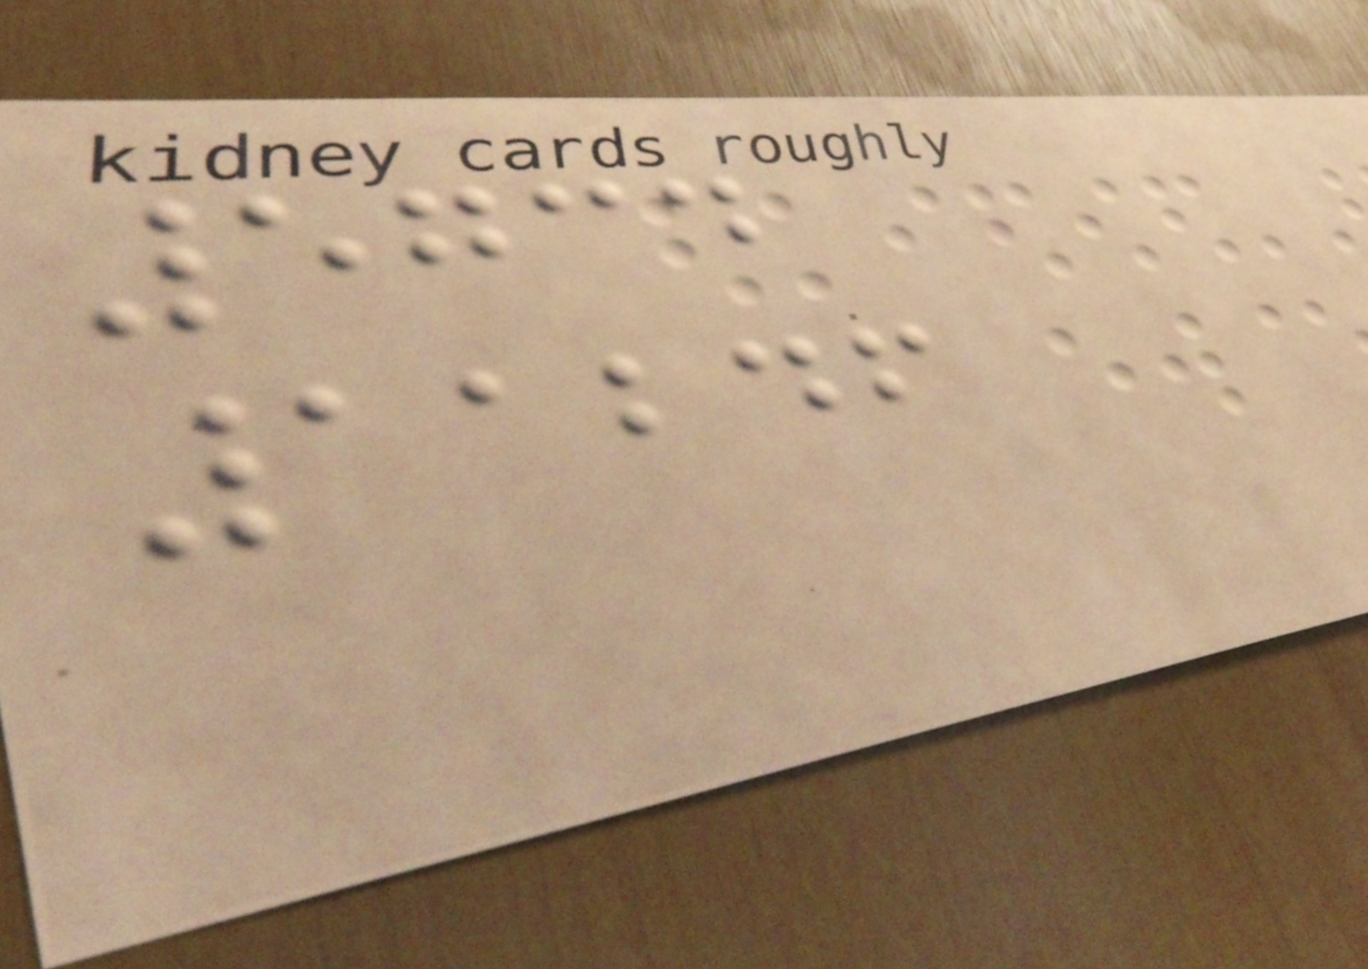5734
11246
